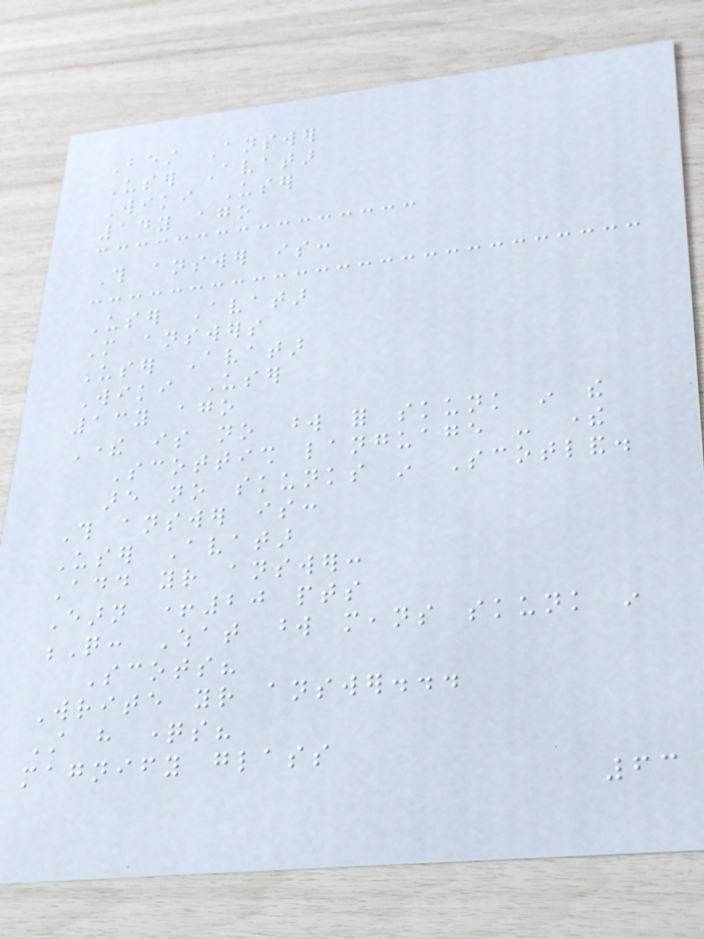Best Answer
User Avatar
Wiki User
14y ago
This answer is:
User Avatar
More answers
User Avatar
Wiki User
13y ago
There is no word for skunk in the
Scottish language - there
are no skunks in Scotland.
This answer is:
User Avatar
Add your answer:
Earn +20 pts
Q: What word means skunk in
Scots?
Write your answer...
Still have questions?
magnify glass
63
